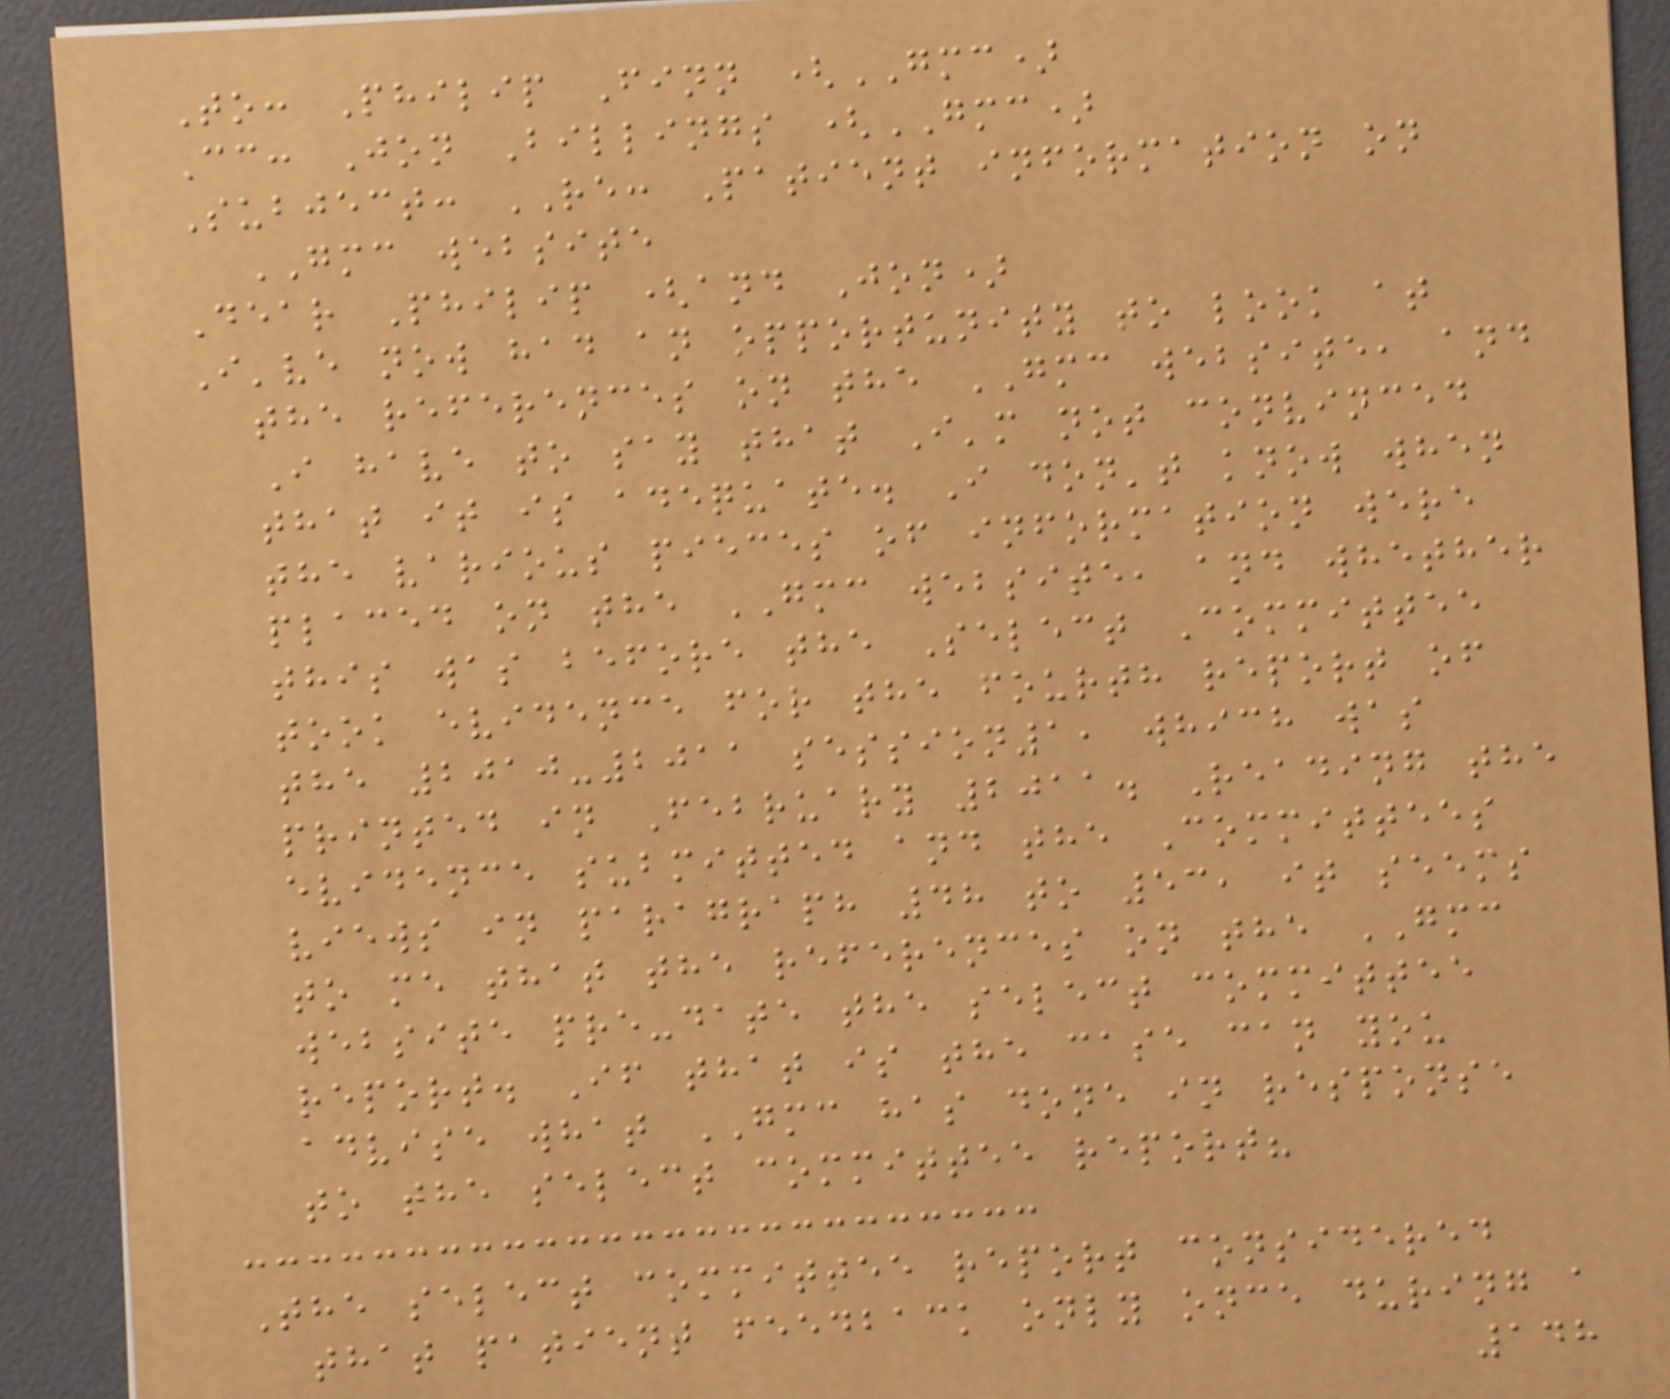To: Philip Finn (GMC)
Cc: Jon Billings (GMC)
Subject: RE: Patient information on
GMC website
Dear Philip (and Jon)
I've now had an opportunity to look at
the references on the GMC website, and
I have to say that I'm not convinced
that it is adequate. I don't know when
the various pieces of information were
placed on the GMC website, and whether
this was before the Select Committee
took evidence for the fourth report of
the 2010-2011 session1, which was
printed in February 2011. Reading the
evidence submitted and the Committees
views in paragraph 48 to 53, it seems
to me that the references on the GMC
website pre-date the select committee
report. If that is the case can you
advise what GMC has done in response
to the select committee report?
The select committee report considered
that patient feedback only once during a
148
